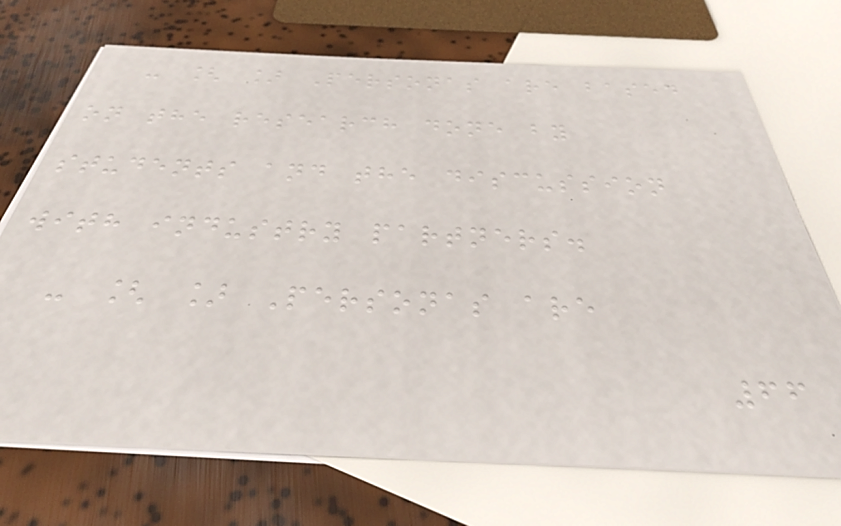- [ ] Personas are based
on the research done by
students and the discussion
with industry partners.
- [ ] Personas are
66
